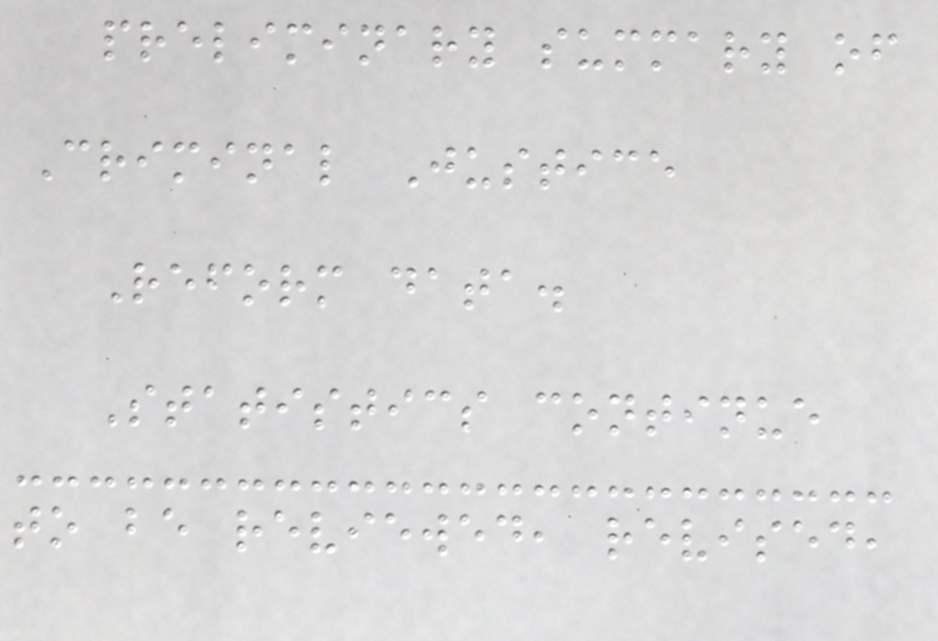preliminary summary of
Criminal Justice
Reform data.
Statistics continue
to be reviewed, revised,
